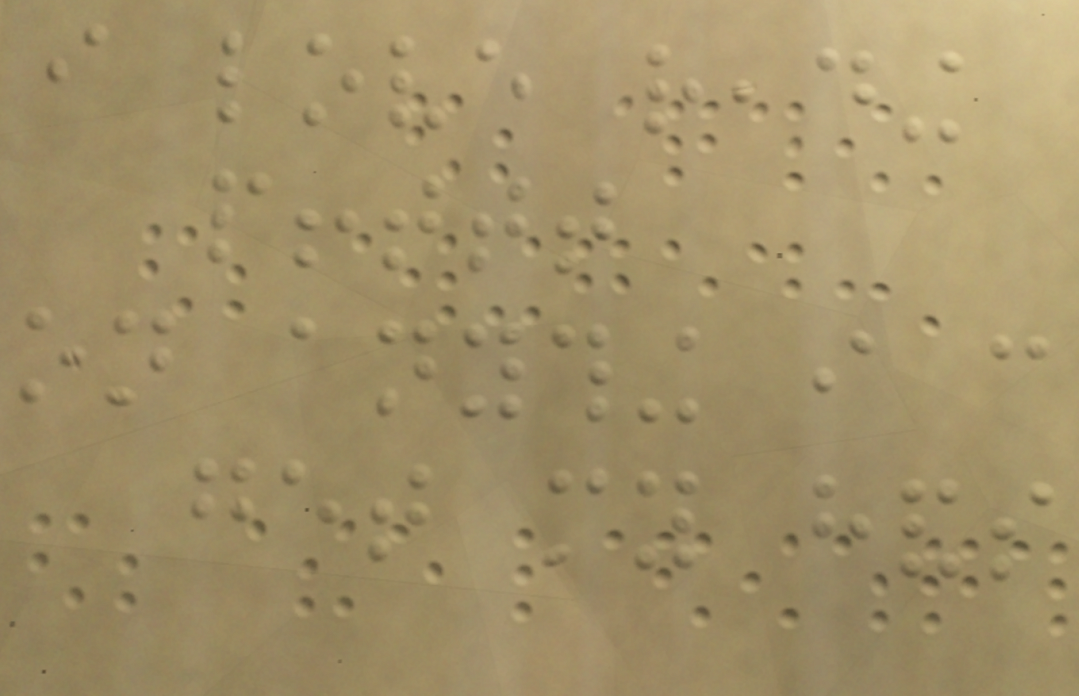i love reading
pffttt
on anything i can
get my hands
